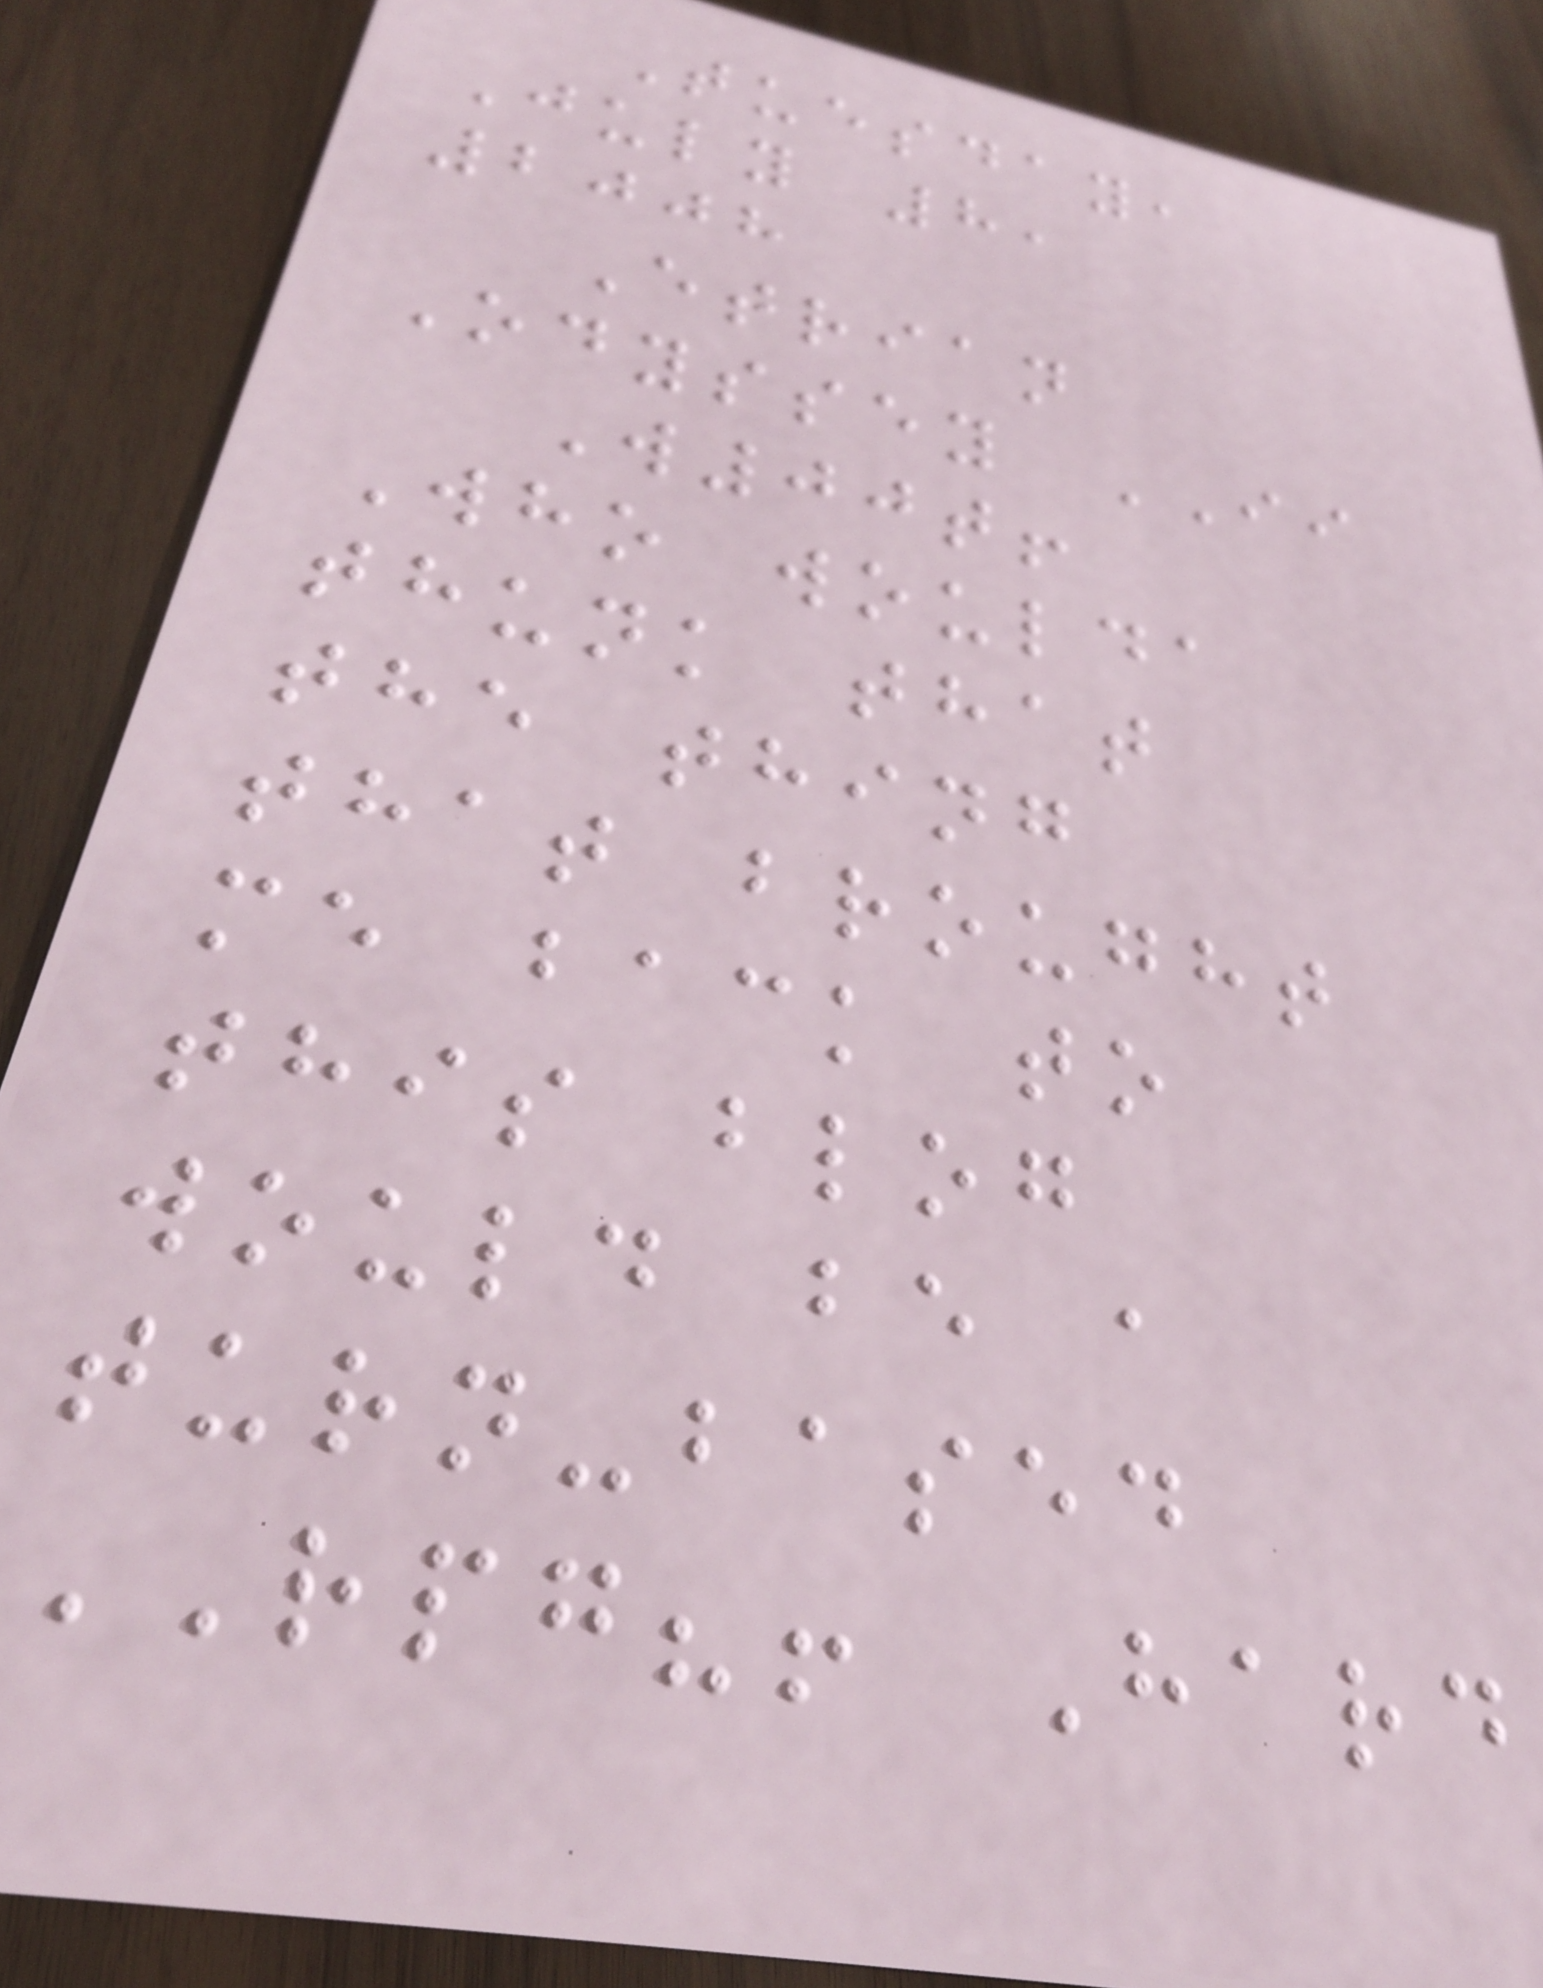Tuesday,
July 8,
2008
Etrian
Odyssey II
W00t!
Who woulda
thunk that
the thing
that brought
me back to
this blog
would be a
turn-based
RPG?! Hard
